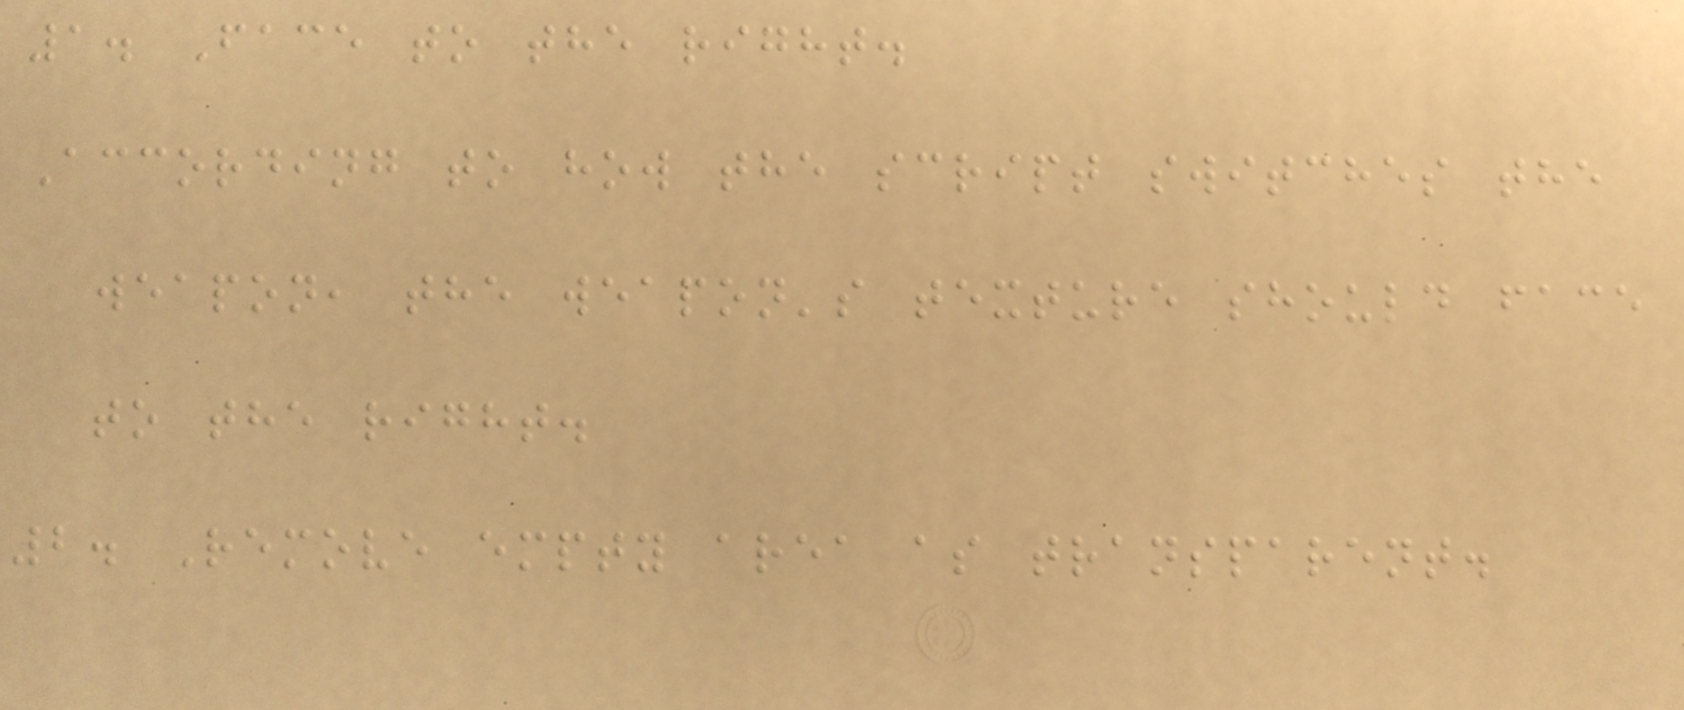1. Face to the right.
According to how the script switches the
weapon, the weapon's texture should face
to the right.
2. Remove empty area as transparent.
